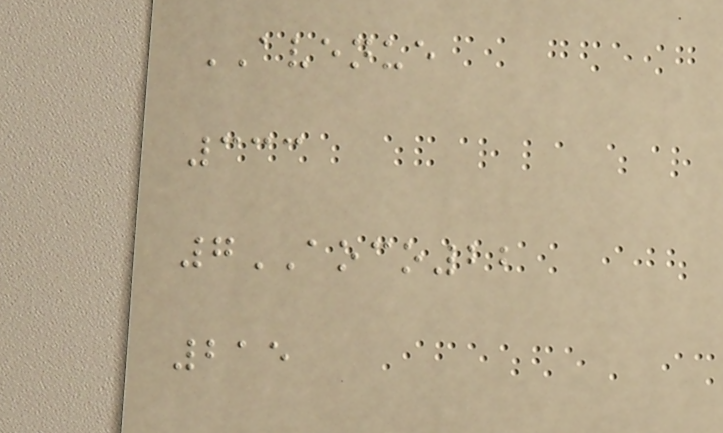AVENUE
333
7AOCO22
215
